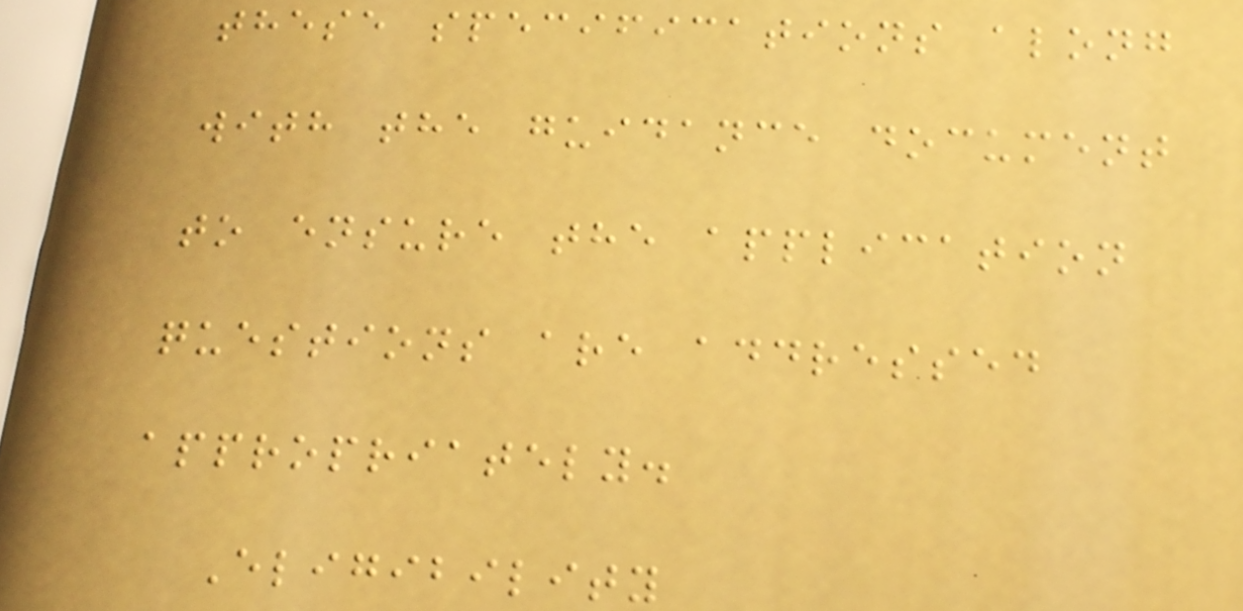these specifications along
with the guidance document
to ensure the application
questions are addressed
appropriately.
Eligibility
